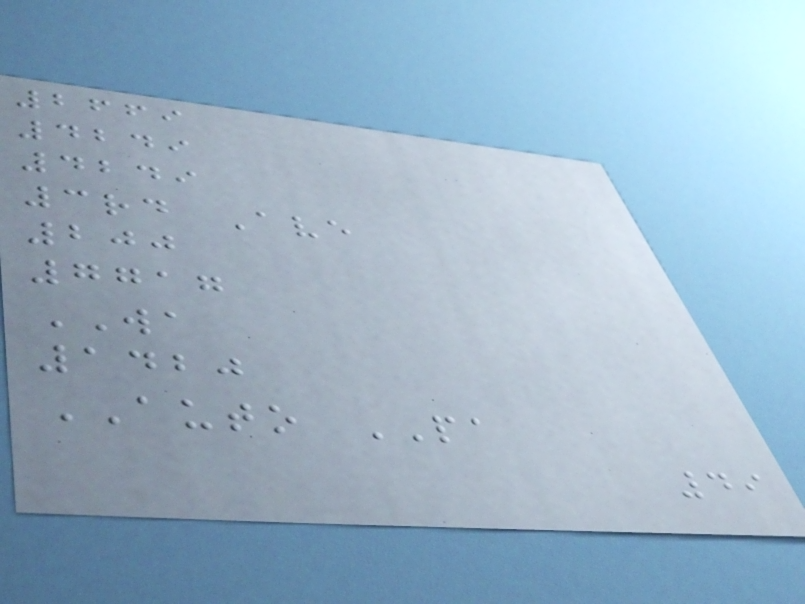2669
4249
4249
3rd Ave
200
7717
WA
1420
AUTO PA
49
